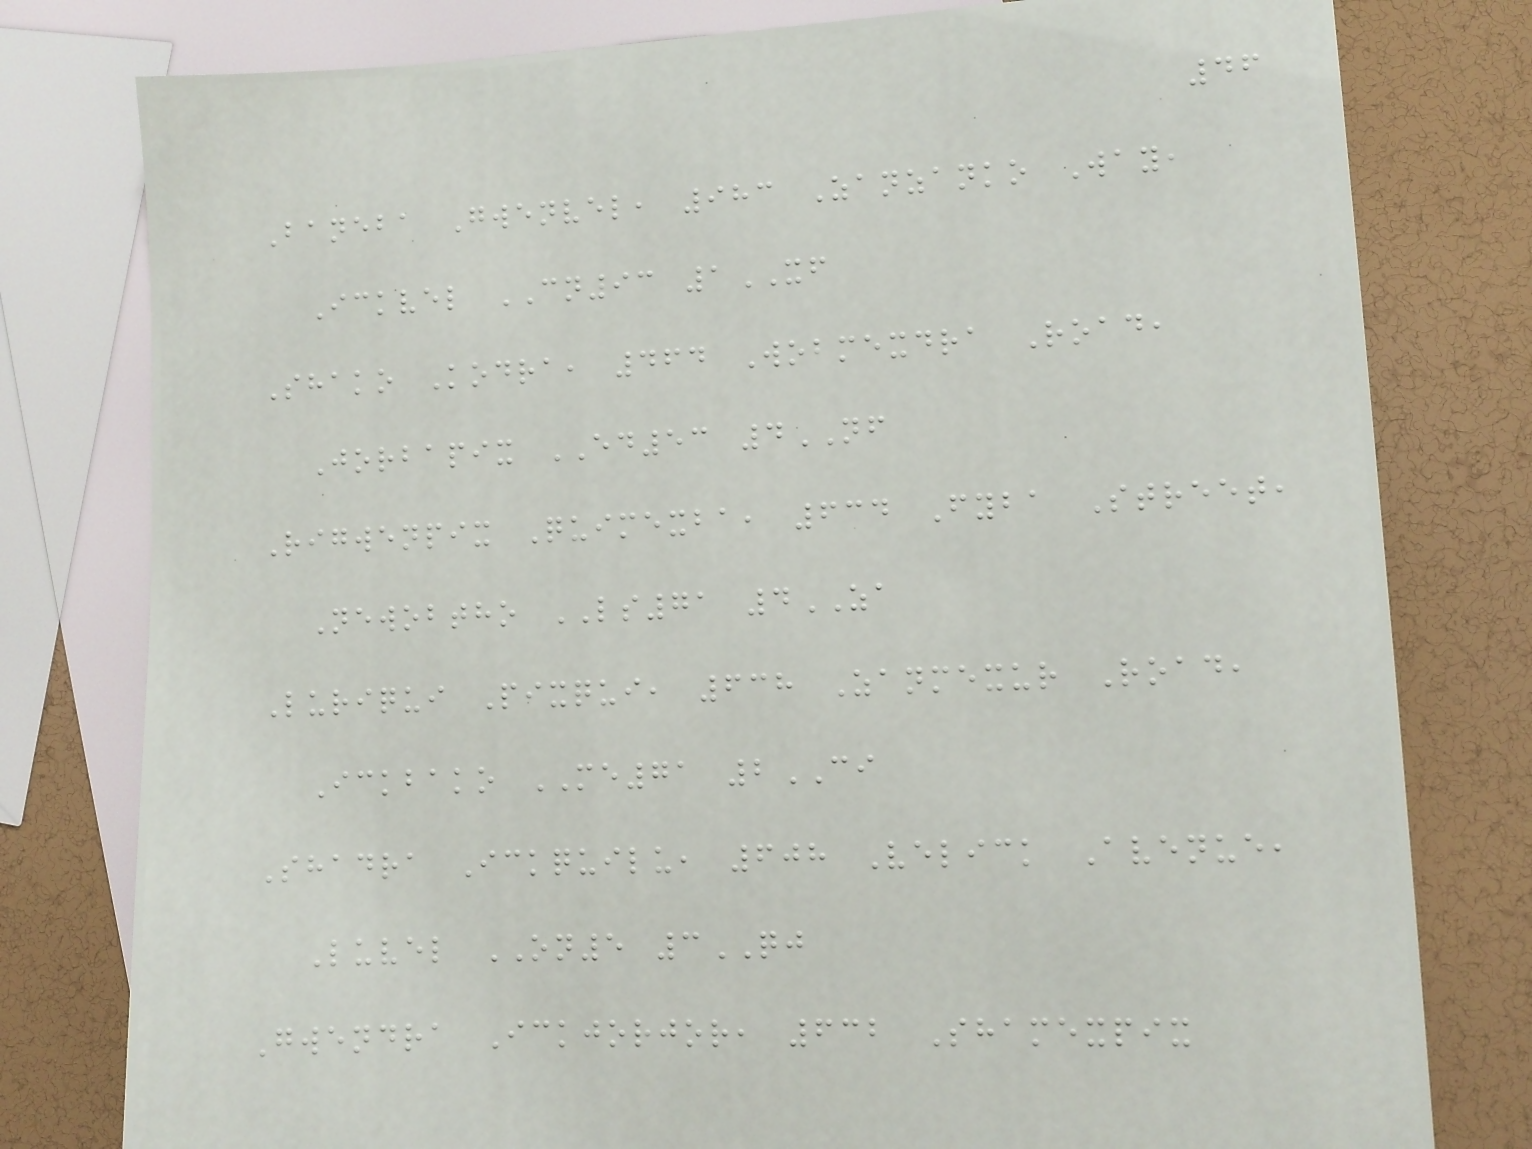46
Baneba Gwenvel, 983 Zanzanko Way,
Ickvel CN93 1XF
Shako Kodra, 464 Wobmexdra Road,
Jorbapix ED53 4NF
Rigwenpix Quimexba, 634 Fyba Street,
Newobtho LS71 4ZA
Luriqui Pixqui, 638 Zanmexur Road,
Ickbako ME71 2CI
Shadra Ickquilu, 608 Velick Avenue,
Luvel ON5 3QJ
Gwendra Ickjorjor, 632 Shamexpix
